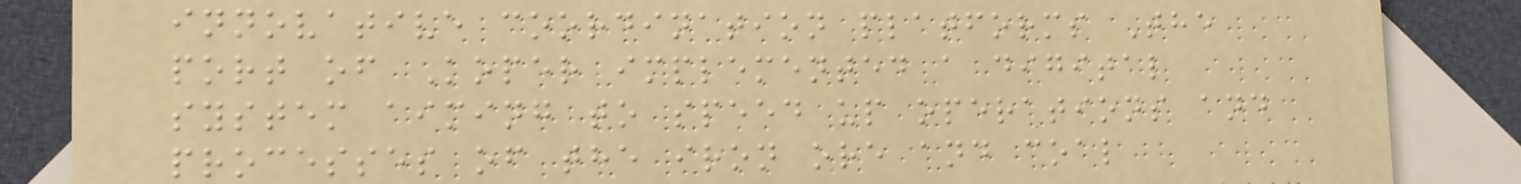innovative coordination platforms The
port of Koper implemented a digital
system aiming to speed up operations and
processes of the iron ore and coal
